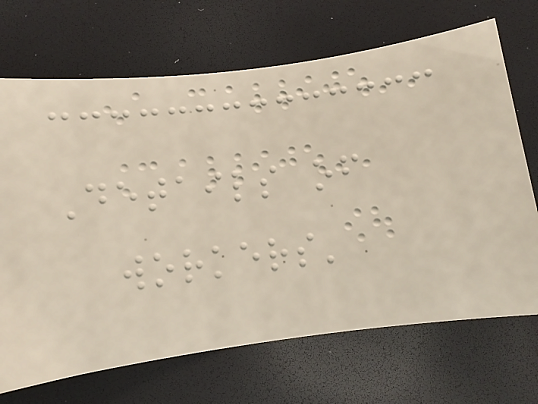Details of
workers'
